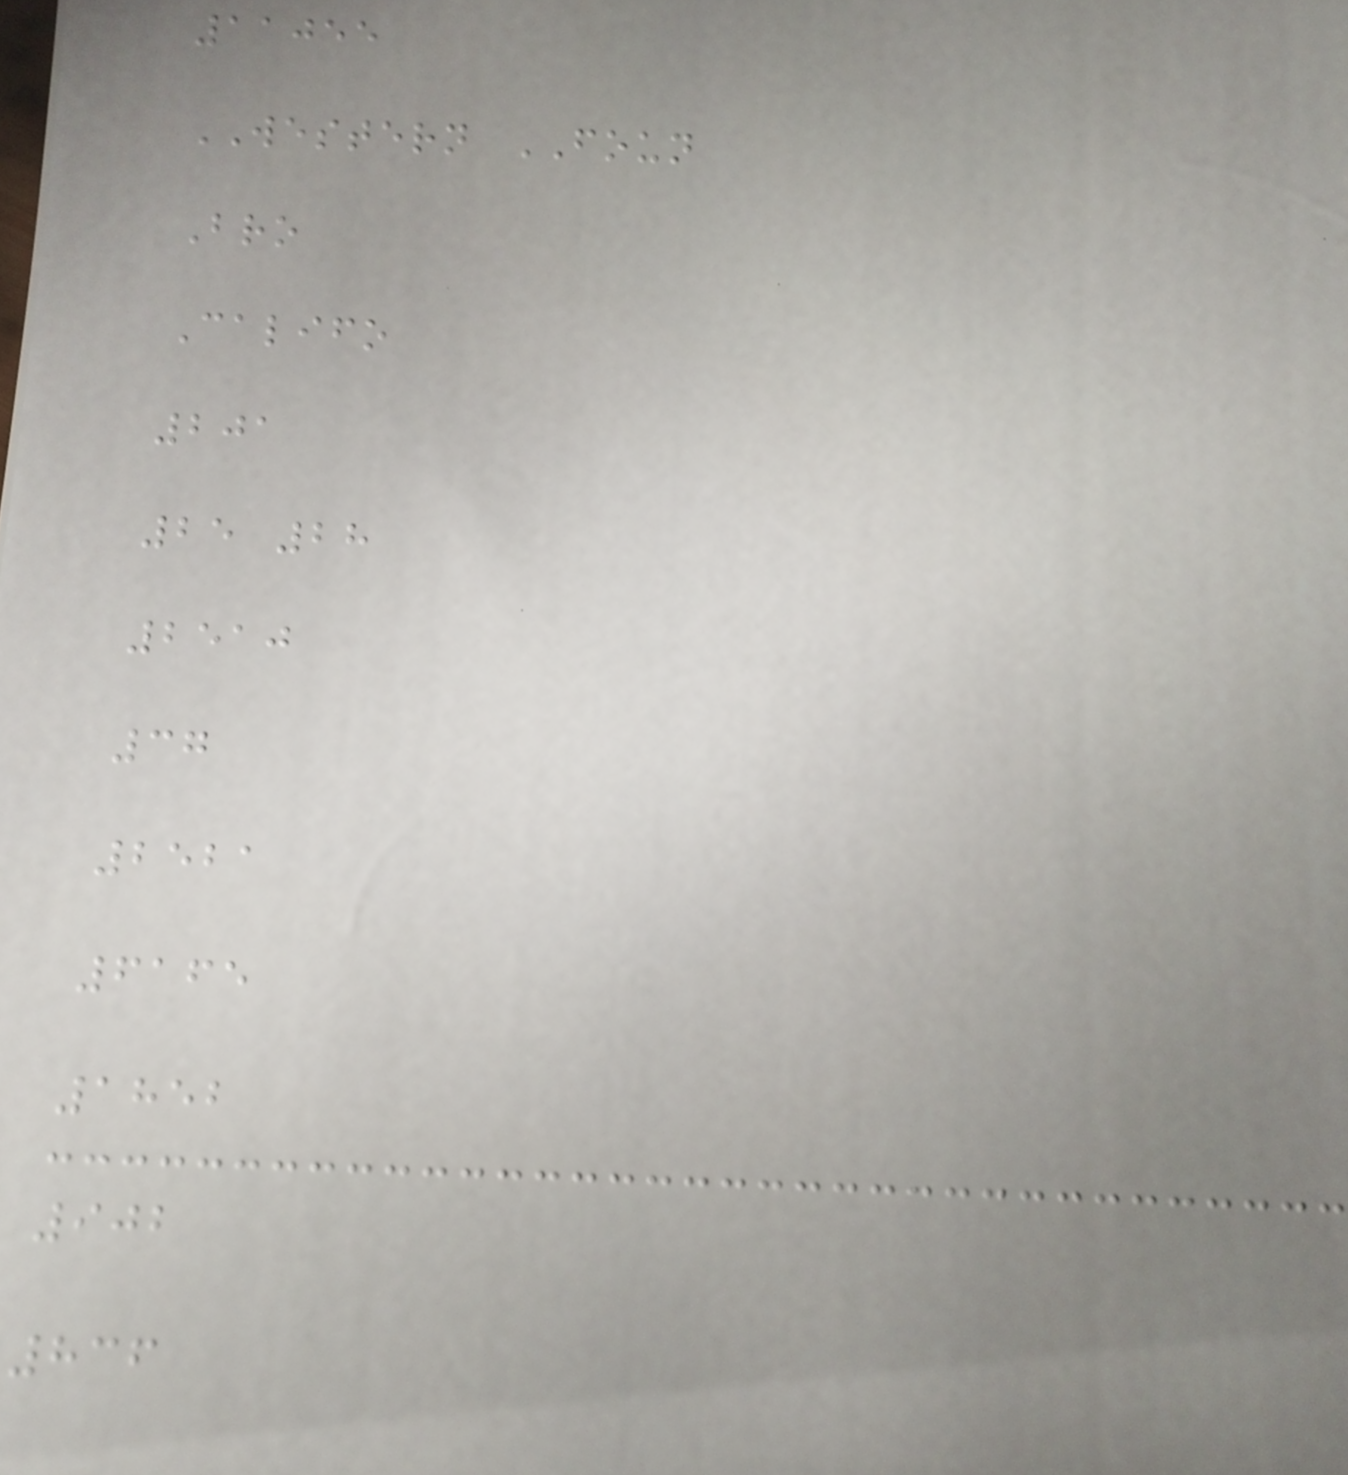11055
WESTERN FOUN
Bro
Califo
201
25 28
2510
37
2521
6165
1852
902
836
